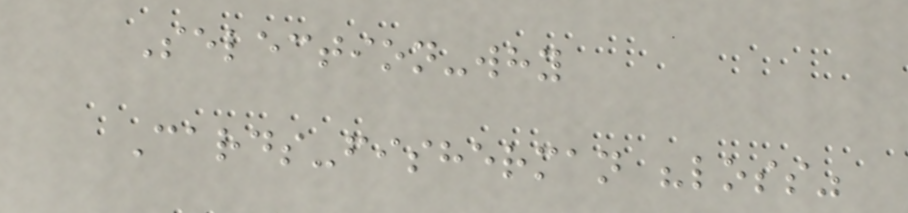Selection-why
Cards-fisherman "loss"
